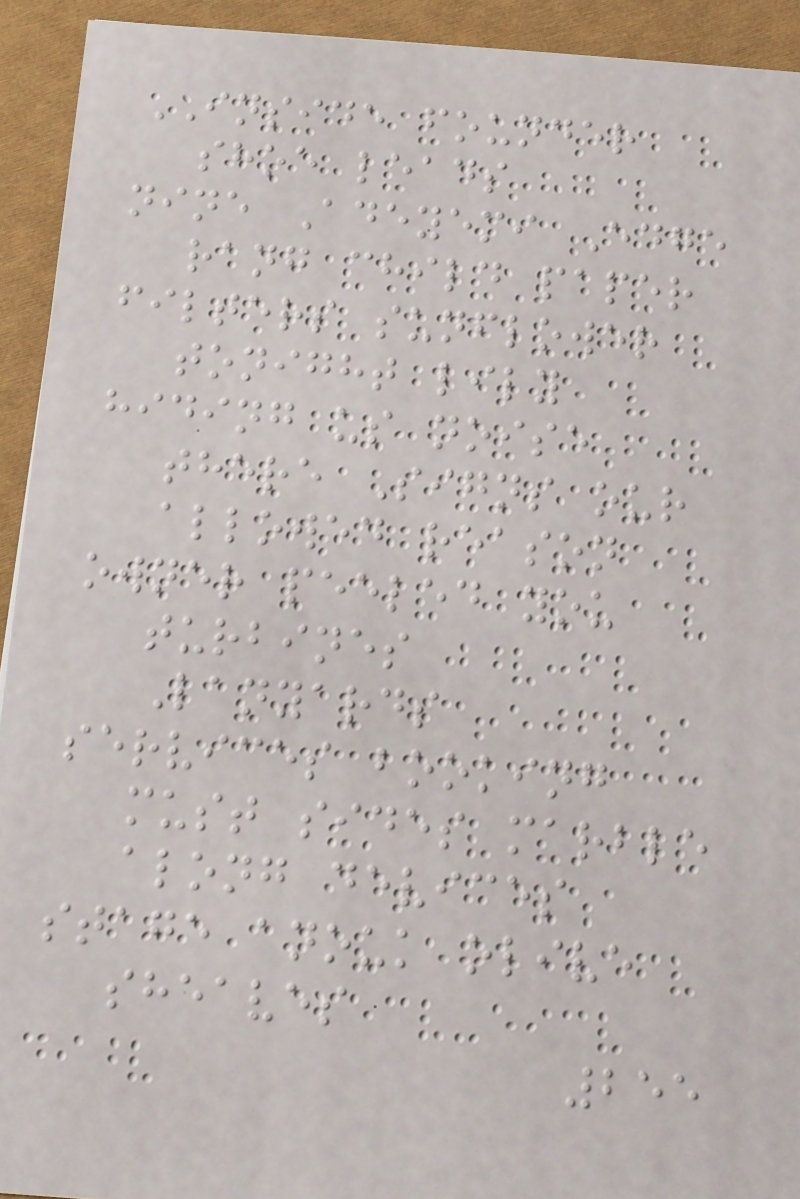INSIDE founder
shoe leads
nine Adeyemi Edge
rang child paper
filters sunflower
tonight lily
hiding us noise
there Signs our
allowed reason
owner peeled you
turbines
Lanyards
services booking
must sides marble
along devices
stage anouk olive
sheaves
255
